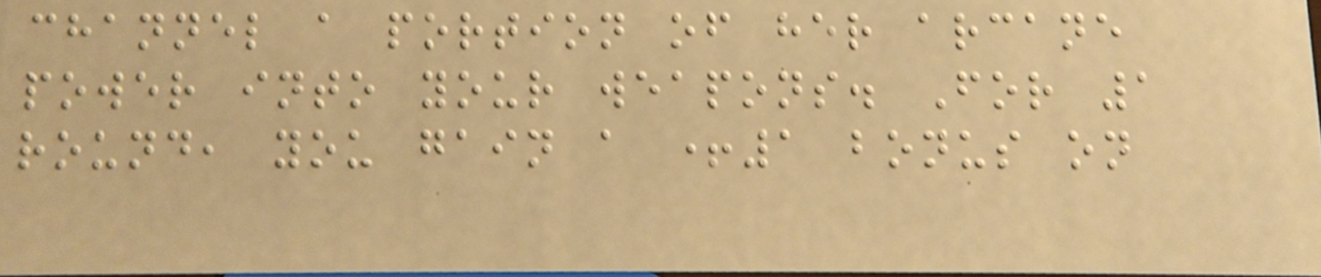channel a portion of her arcane
power into your weapons. For 1
round, you gain a +1 bonus on
